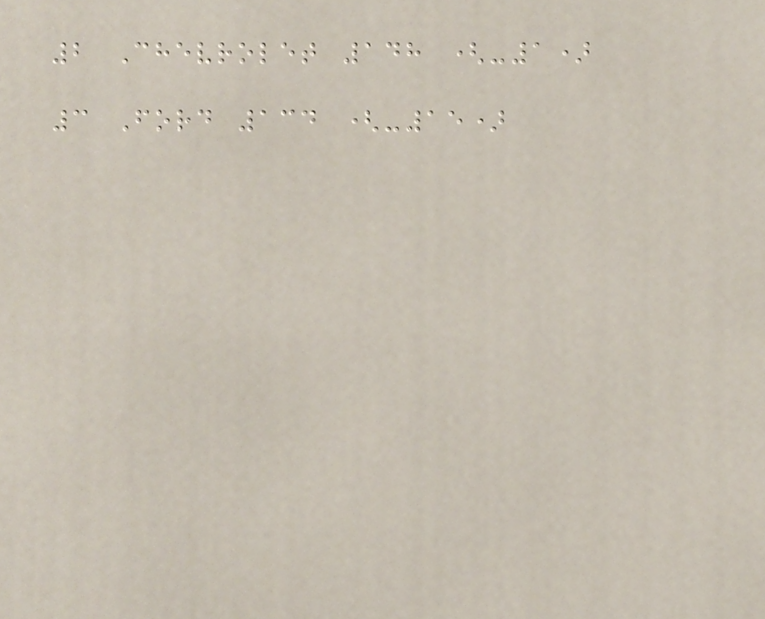2 Chevrolet 148 (-1)
3 Ford 134 (-15)
